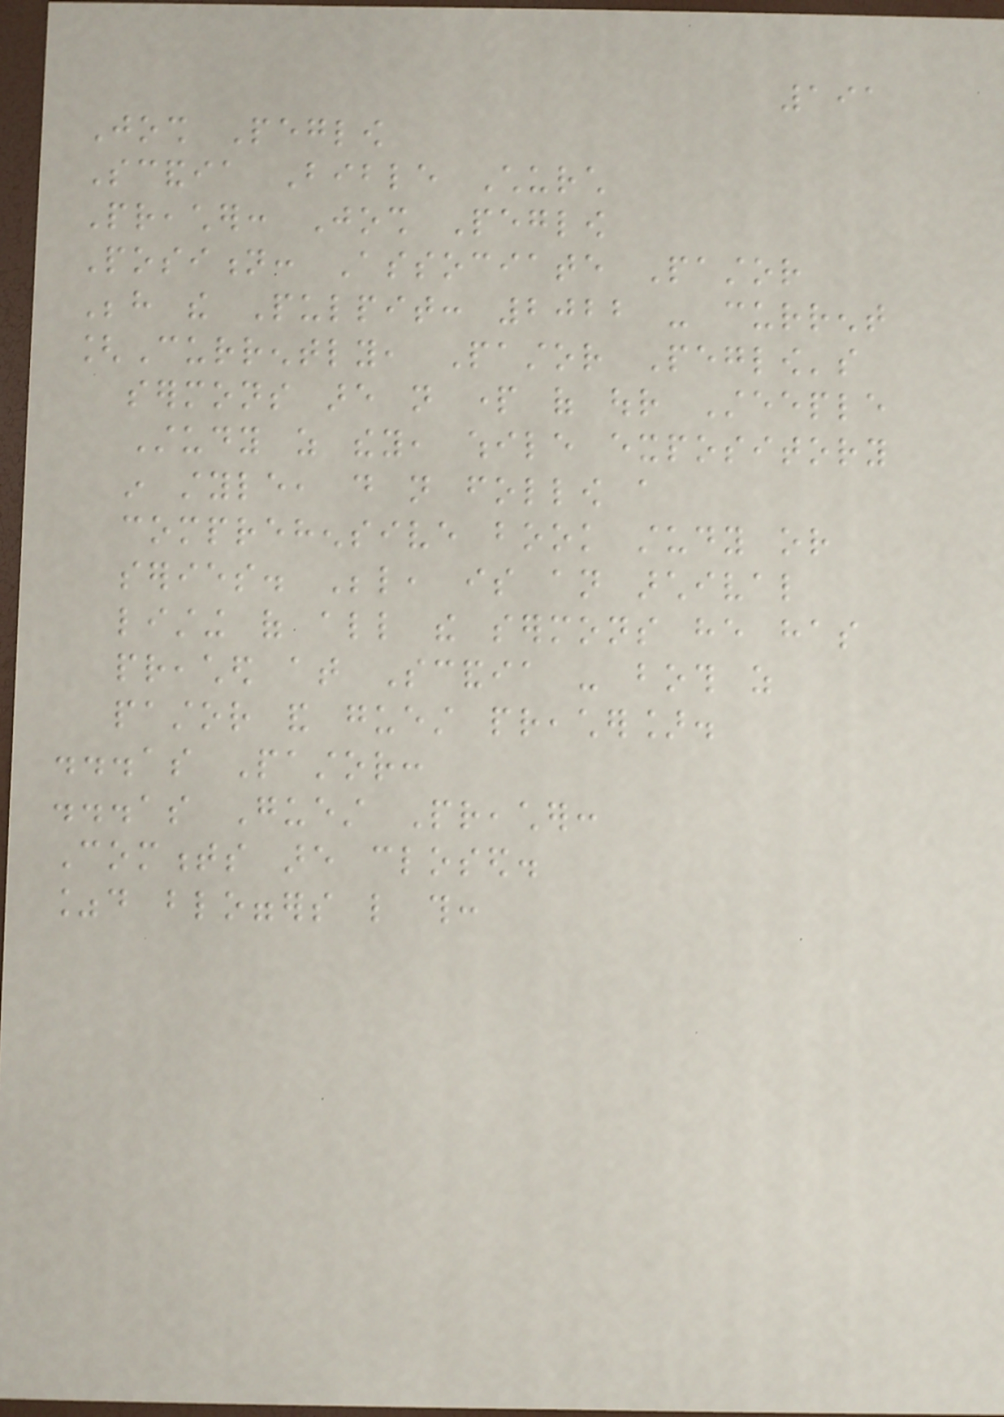191
Josh Peglow
Scandia Bible Church
Preacher: Josh Peglow
Position: Associate Pastor
Behind the Pulpit: 2022 - current
[Currently, Pastor Peglow's
sermons are not part of our Steeple
Study as they, while expository
in style, do not follow a
comprehensive book study or
series. Below, is an archival
listing of all the sermons he has
preached at Scandia - both as
pastor and guest preacher].
...as Pastor:
...as Guest Preacher:
Comments are closed.
%d bloggers like this:
